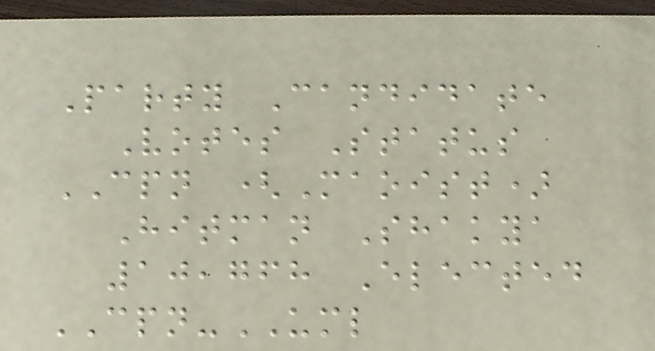Party Candidate
Votes Status
CPN (Maoist)
Hitman Shakya
10,768 Elected
CPN-UML
